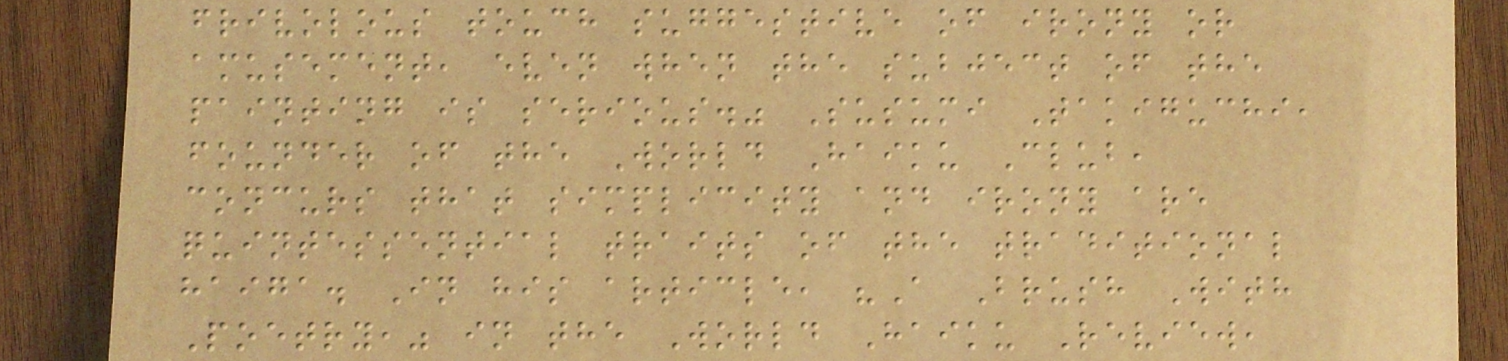frivolous touch suggestive of irony or
amusement, even when the subject of the
painting is serious." Susumi Takiguchi,
founder of the World Haiku Club,
concurs that simplicity and irony are
quintessential traits of the traditional
haiga. In his article, "A Brush With
Poetry," in the World Haiku Review,
